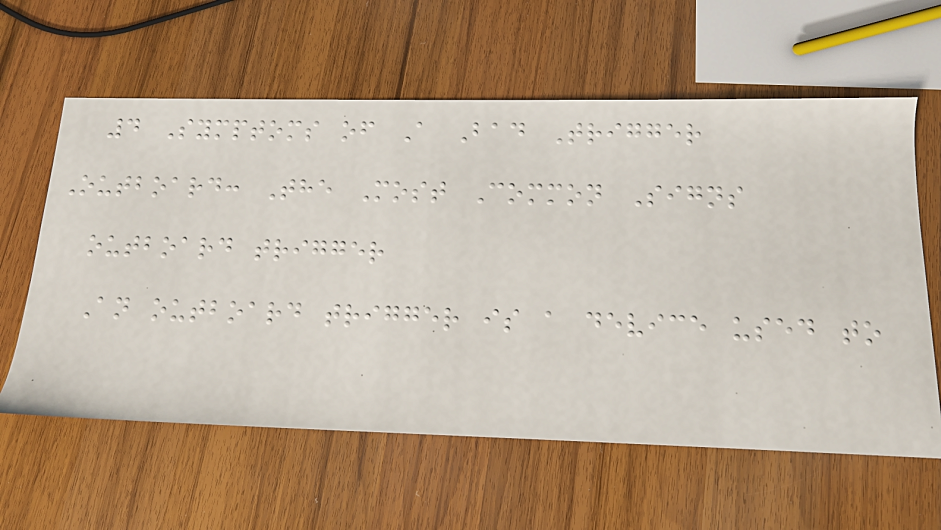4 Symptoms of A Bad Trigger
Outboard: The Most Common Signs
outboard trigger
An outboard trigger is a device used to
